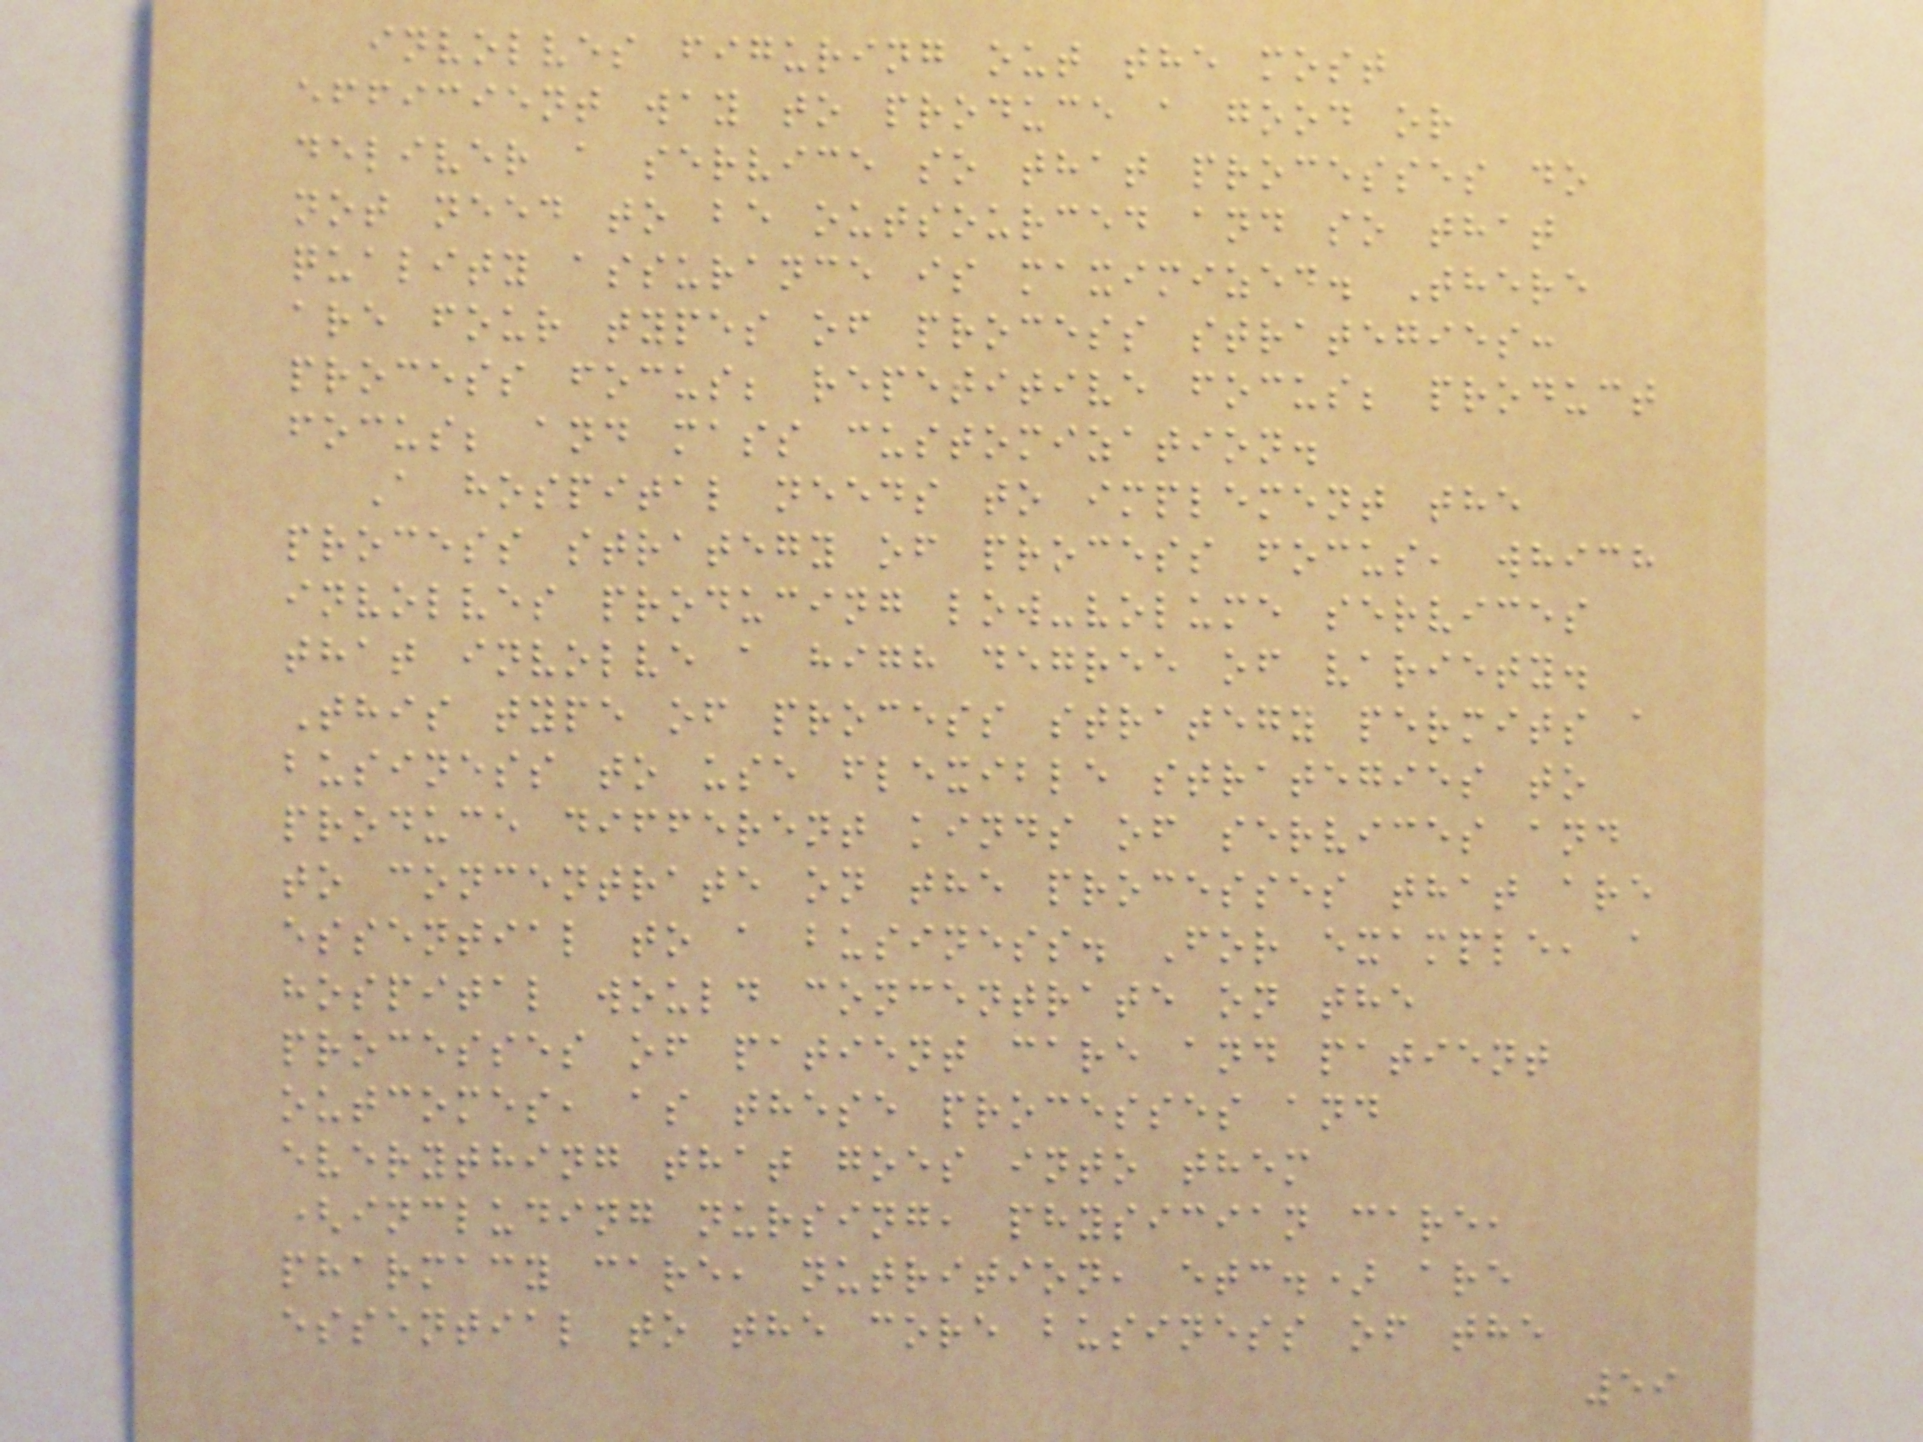involves figuring out the most
efficient way to produce a good or
deliver a service so that processes do
not need to be outsourced and so that
quality assurance is maximized. There
are four types of process strategies:
process focus; repetitive focus; product
focus; and mass customization.
A hospital needs to implement the
process strategy of process focus, which
involves producing low-volume services
that involve a high degree of variety.
This type of process strategy permits a
business to use flexible strategies to
produce different kinds of services and
to concentrate on the processes that are
essential to a business. For example, a
hospital would concentrate on the
processes of patient care and patient
outcomes, as these processes and
everything that goes into them
(including nursing, physician care,
pharmacy care, nutrition, etc.) are
essential to the core business of the
59
